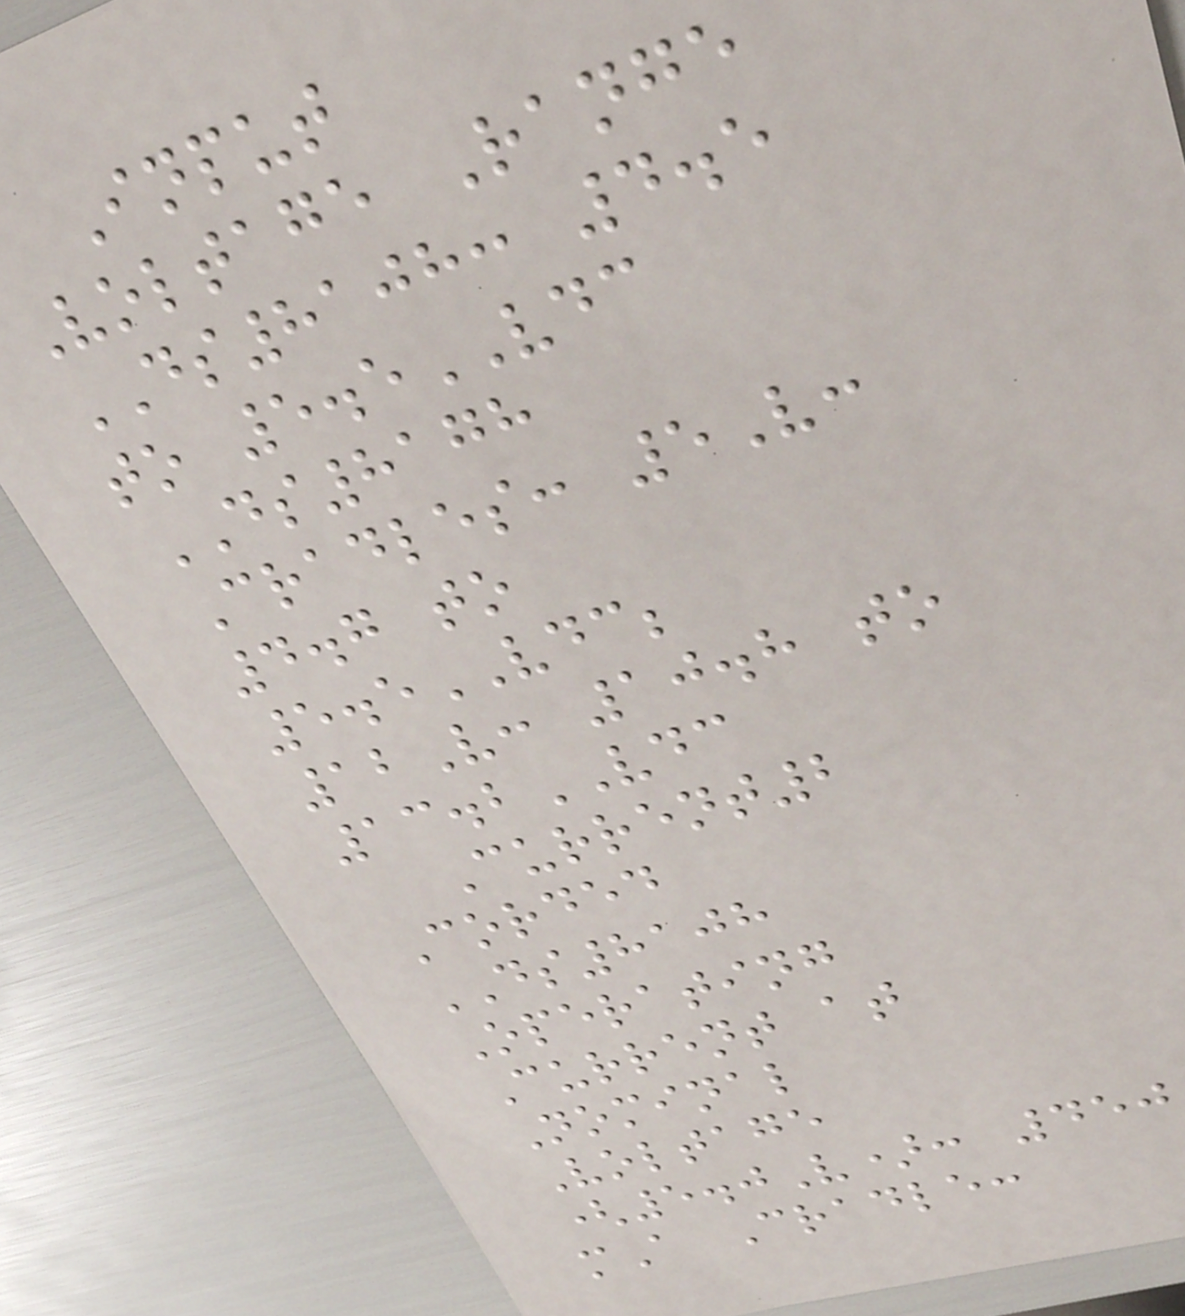Input
Voltage Range
DS8108: 4.5
to 5.5VDC
DS8178
Cradles: 5V:
4.7 to
5.5VDC;
12V: 10.8 to
13.2VDC
Current2
Corded
DS8108
Operating
Current at
Nominal
Voltage
(5.0V): 450
mA Cradle:
